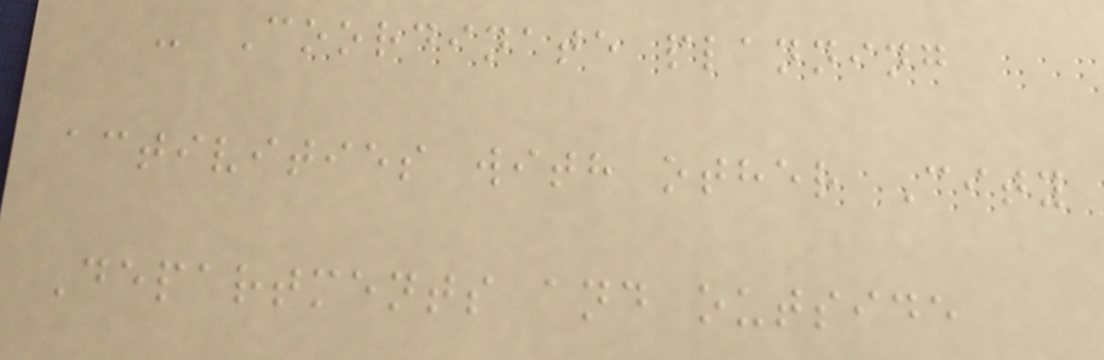- Coordinate planning
activities with other City
Departments and outside
